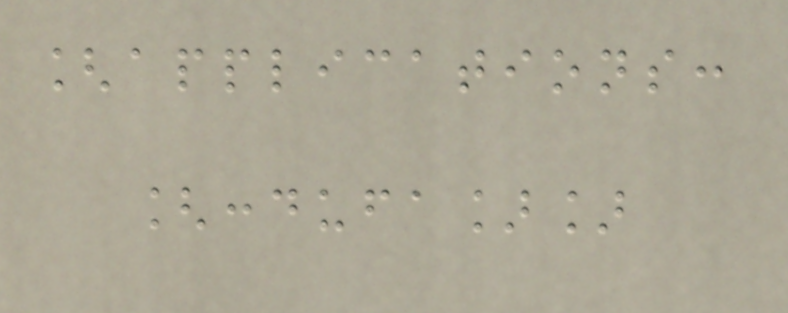[applications:
[:dufa]]
